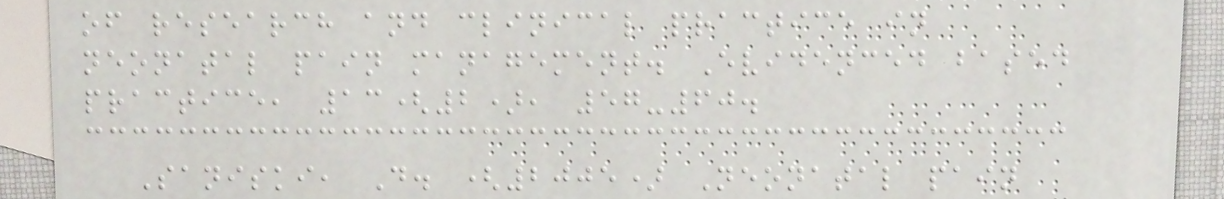of research and clinical practice in
neonatal pain management. Evidenced based
practice, 13(2), 57-60.
Saniski, D. (2005) Neonatal pain
